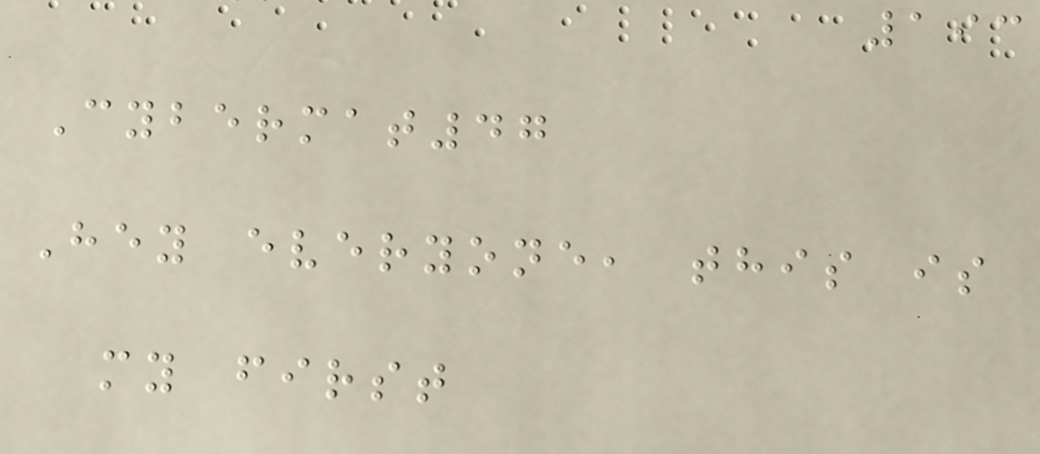193
Cybermat47
Hey everyone, this is
my first
